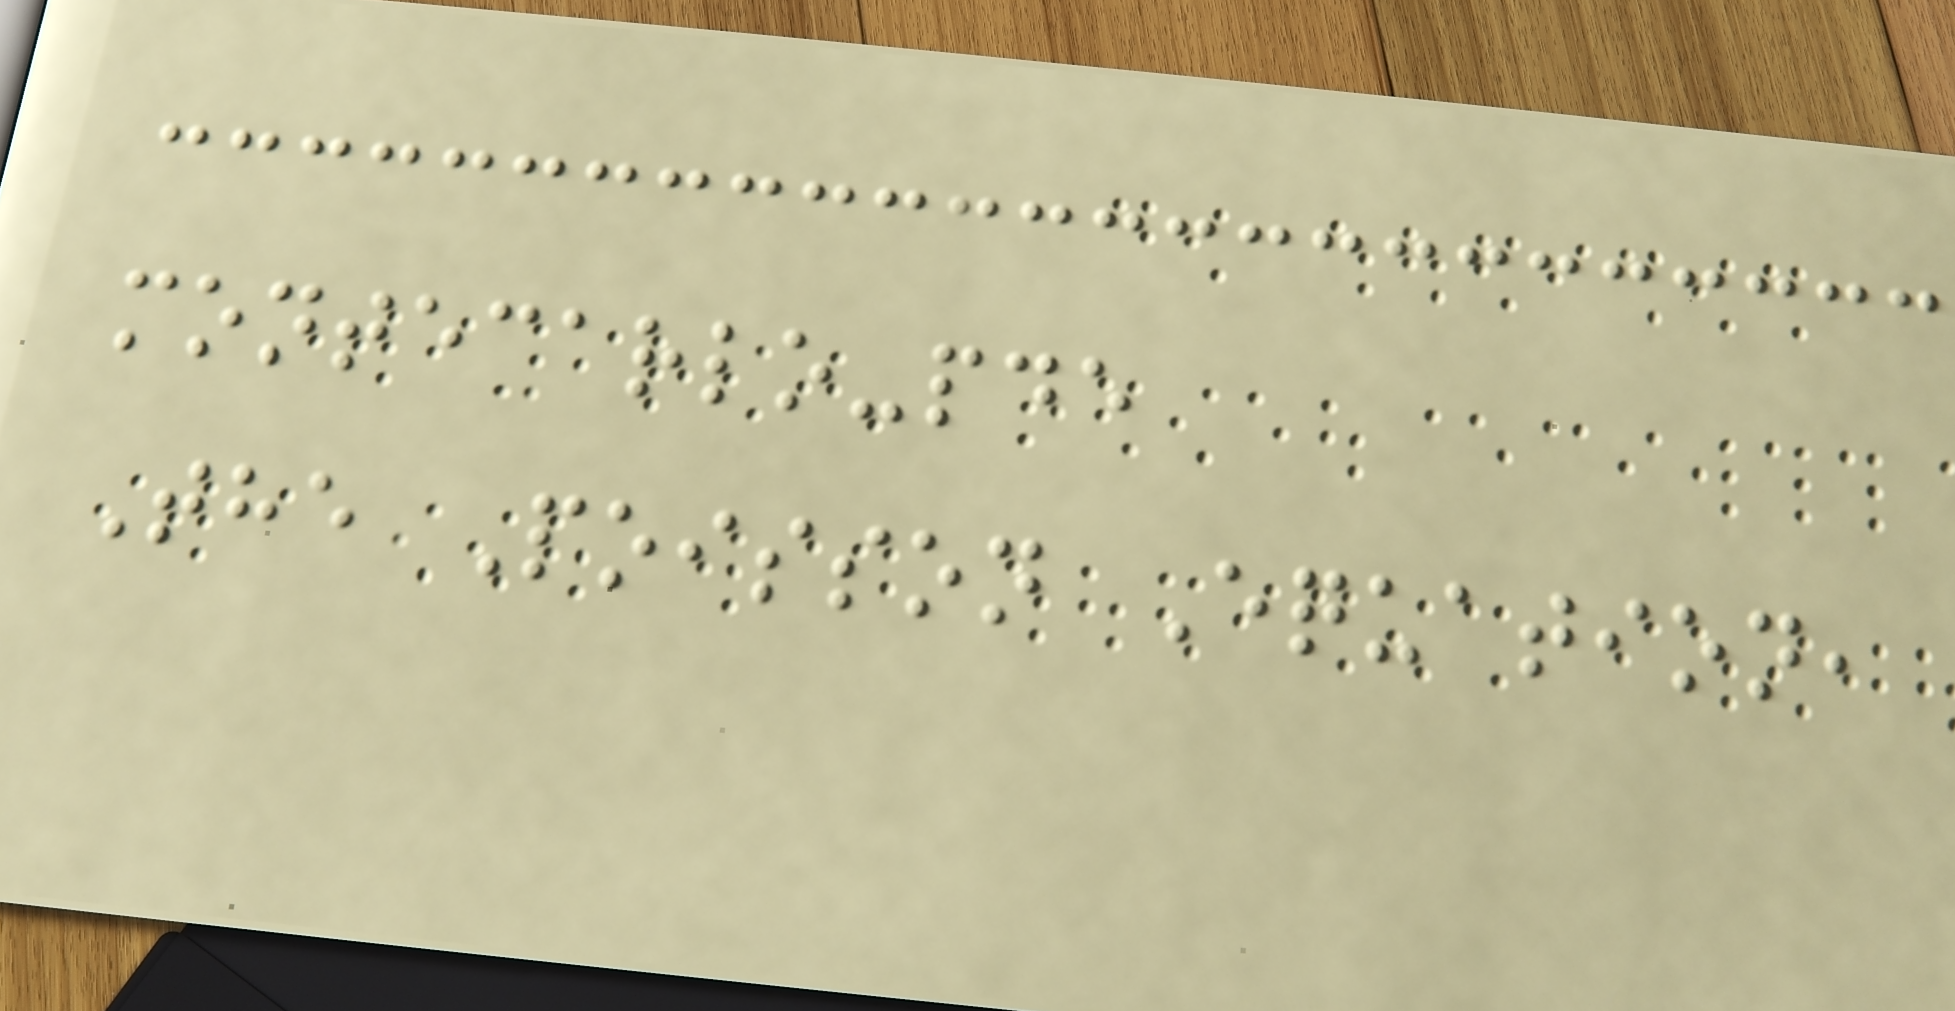montecarlo-pde
The Poisson Equation,
